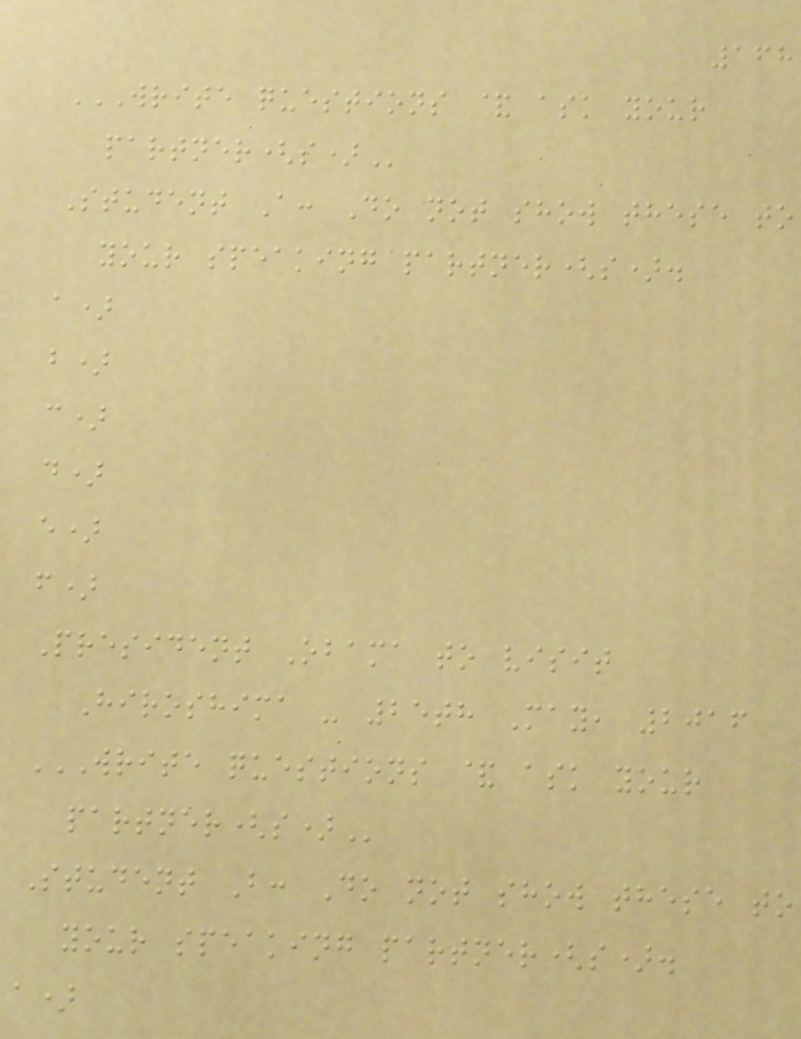168
WRITE QUESTIONS & ASK YOUR
PARTNER(S)
Student A: Do not show these to
your speaking partner(s).
a)
b)
c)
d)
e)
f)
President Obama to visit
Hiroshima - 25th May, 2016
WRITE QUESTIONS & ASK YOUR
PARTNER(S)
Student B: Do not show these to
your speaking partner(s).
a)
